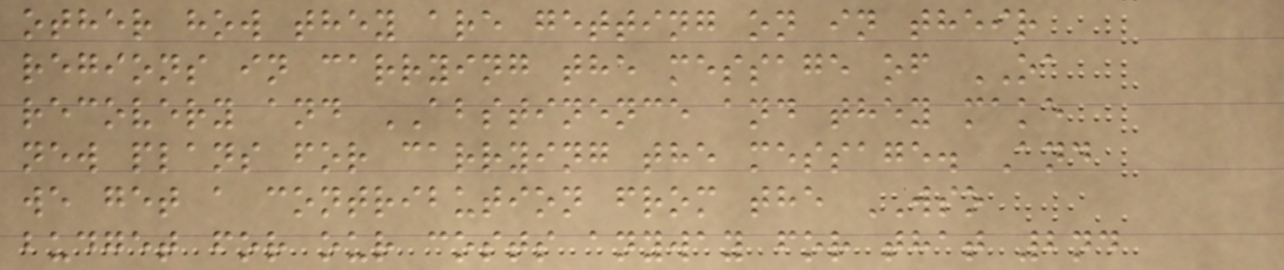other how they are getting on in their
regions in carrying the message of OA
recovery and ABSTINENCE and they make
new plans for carrying the message. And
we get a contribution from the WSO
budget for our costs anyway for that 2nd
